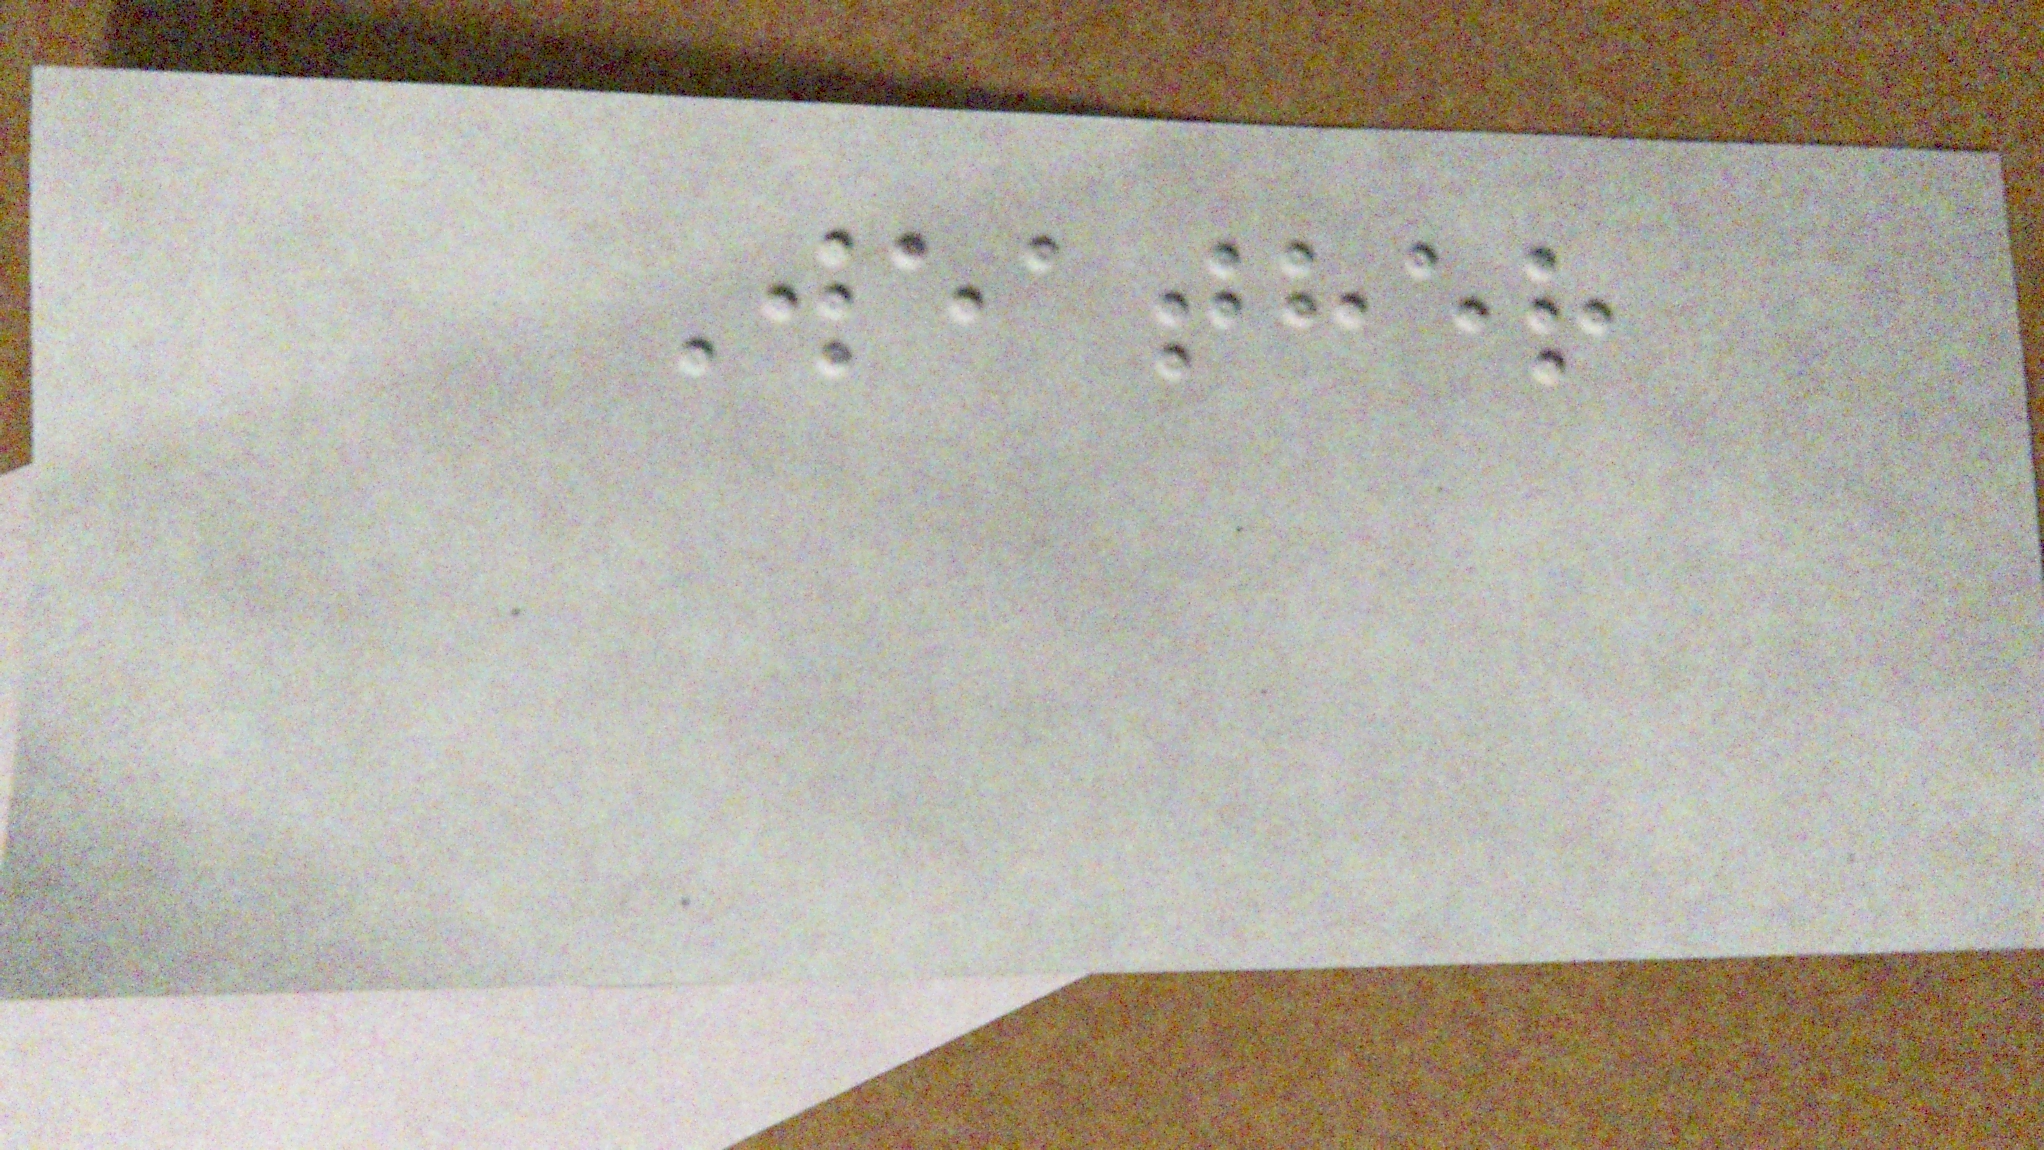Weather
